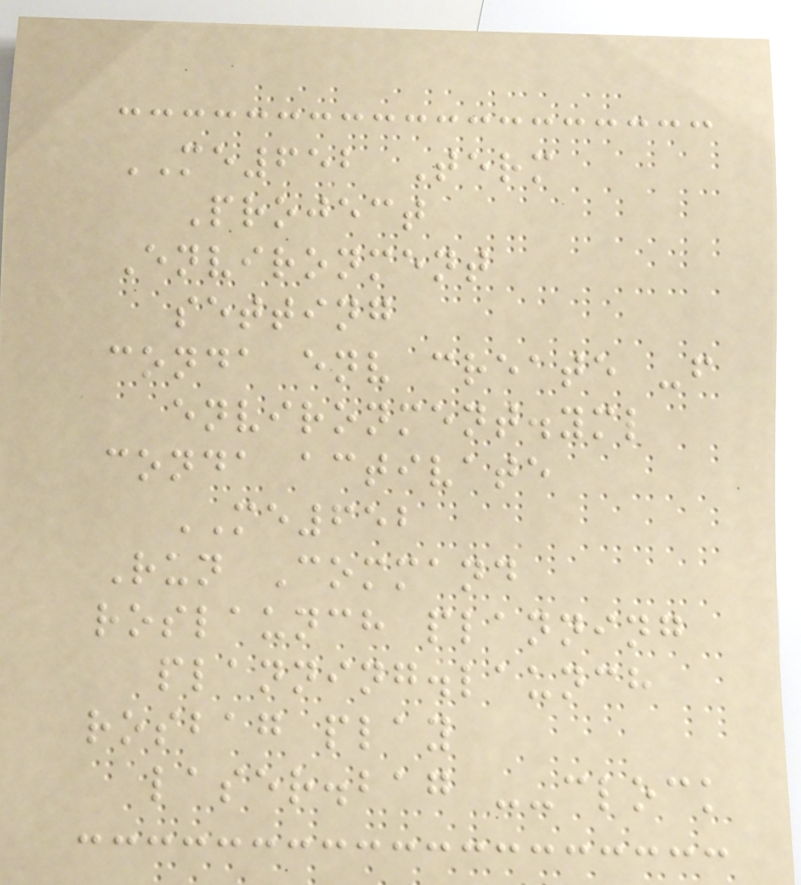ME652 Term
Project
Environment
setting
conda env create -f
environment.yml
conda activate
ME652
Run Command
roslaunch planning
planning.launch
rosbag play
laser.bag --clock
